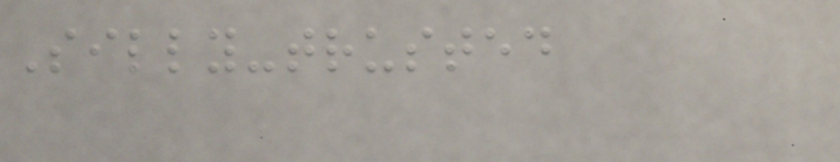Silly-trusted
